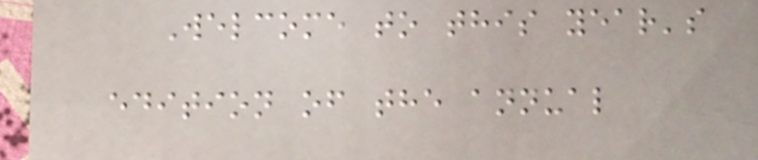Welcome to this year's
edition of the annual
